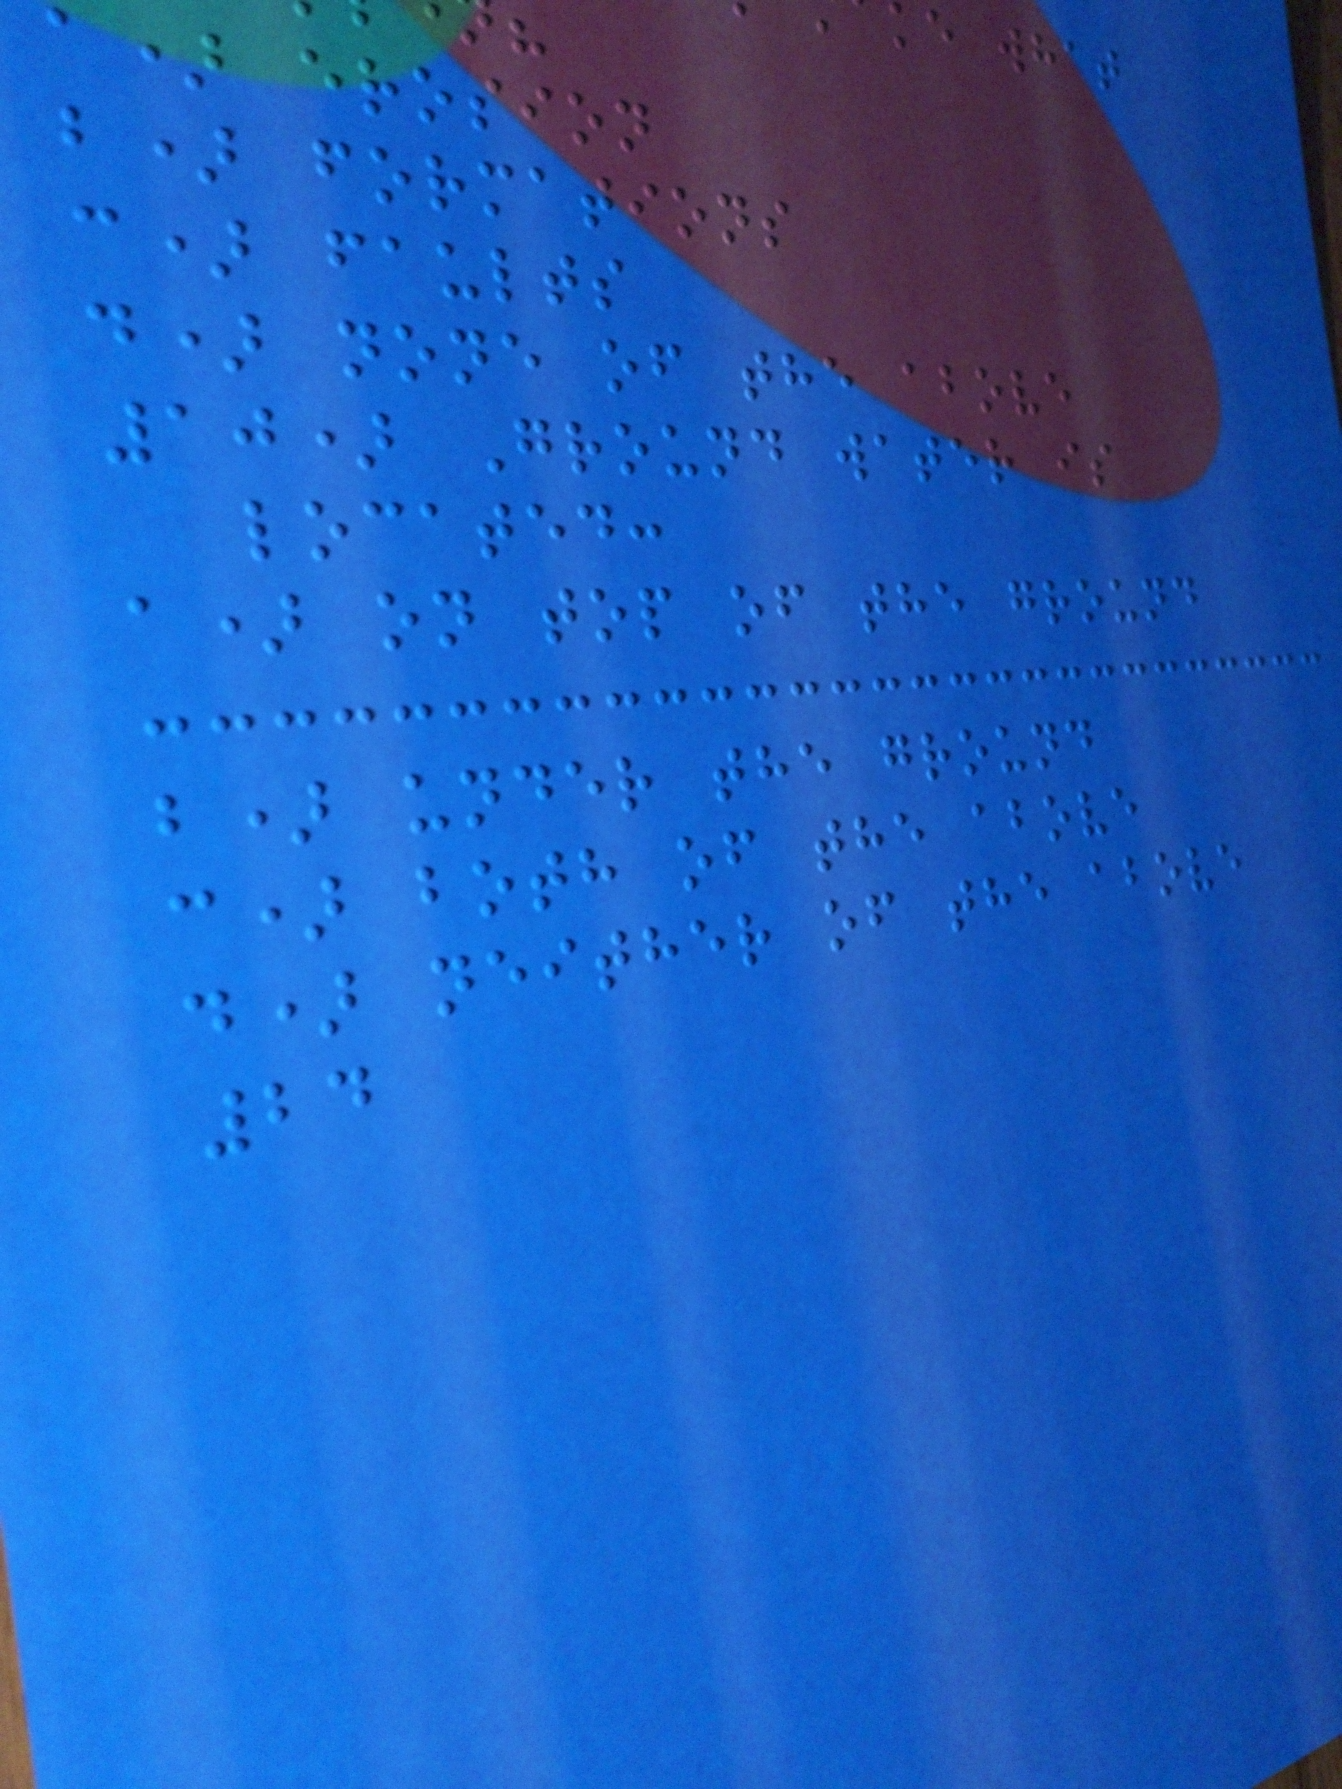ke what
a) erosion
b) formations
c) faults
d) none of the above
10) Ground water is
located:
a) on top of the ground
b) under the ground
c) both of the above
d) neither of the above
24
